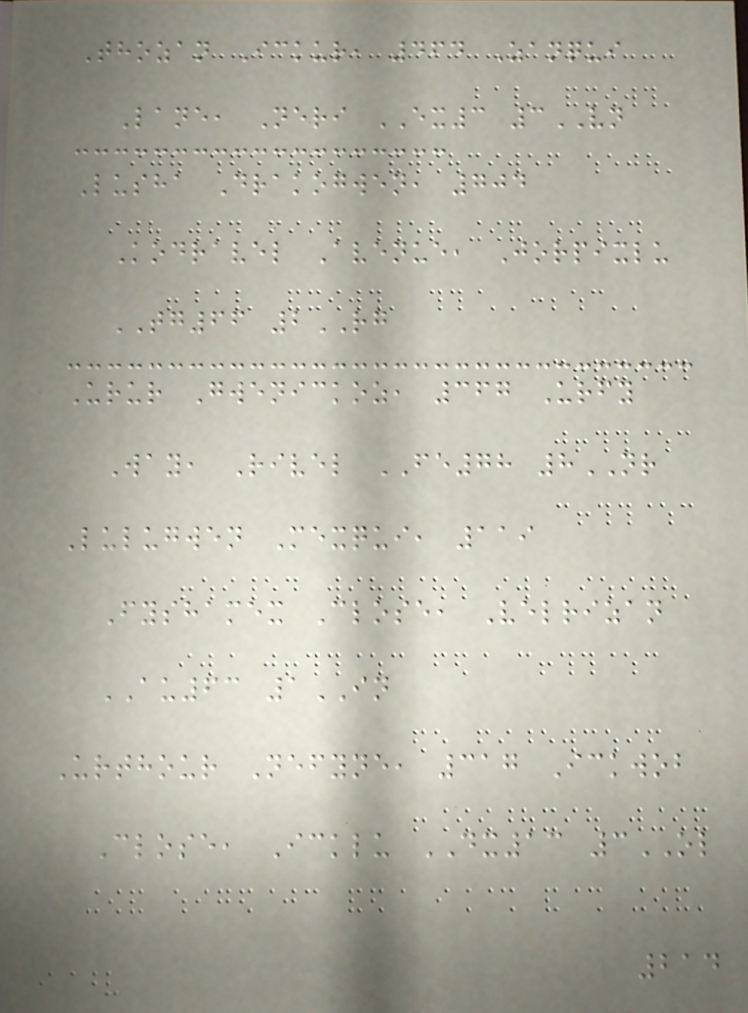Thozan Ickur, 464 Zanqui
Lane, Neri EX3 3VN
Lusha Drakogwen, 704
Kodravel Avenue, Jorpixlu
TG66 2RG
Urur Gwenickoz, 367 Urfy
Way, Rivel FE78 8NR
Lulugwen Mexqui, 119
Fyshamex Close, Velrizan
AU63 1IN
Urthour Nefyne, 317 Ickwob
Close, Icklu DX13 3OL
214
